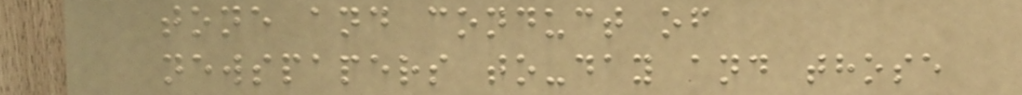tone and conduct of
newspapers to-day and those
